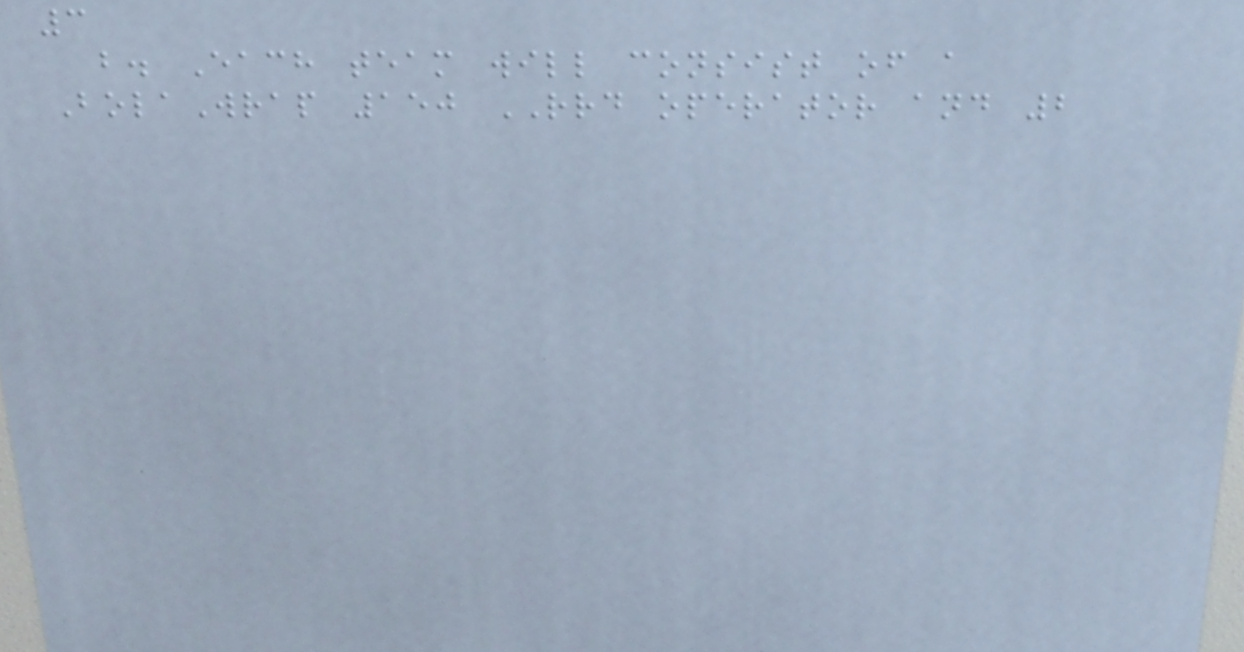3
b. Each team will consist of a
BolaWrap 150 RRD operator and 2
